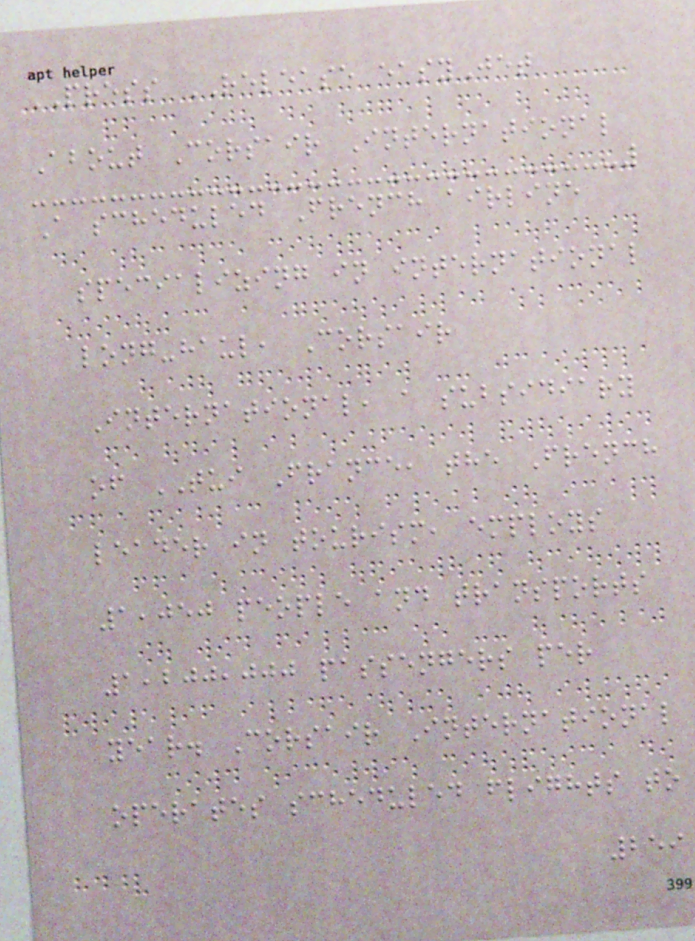PRESS RELEASE easyJet
About Corsair International
A scheduled French airline
specializing in international
long-haul, Corsair
International, a subsidiary
of TUI France, the French
leader in tourism, employs
1,050 people and transports
1,200,000 passengers per
year. Corsair International
operates scheduled flights to
259
